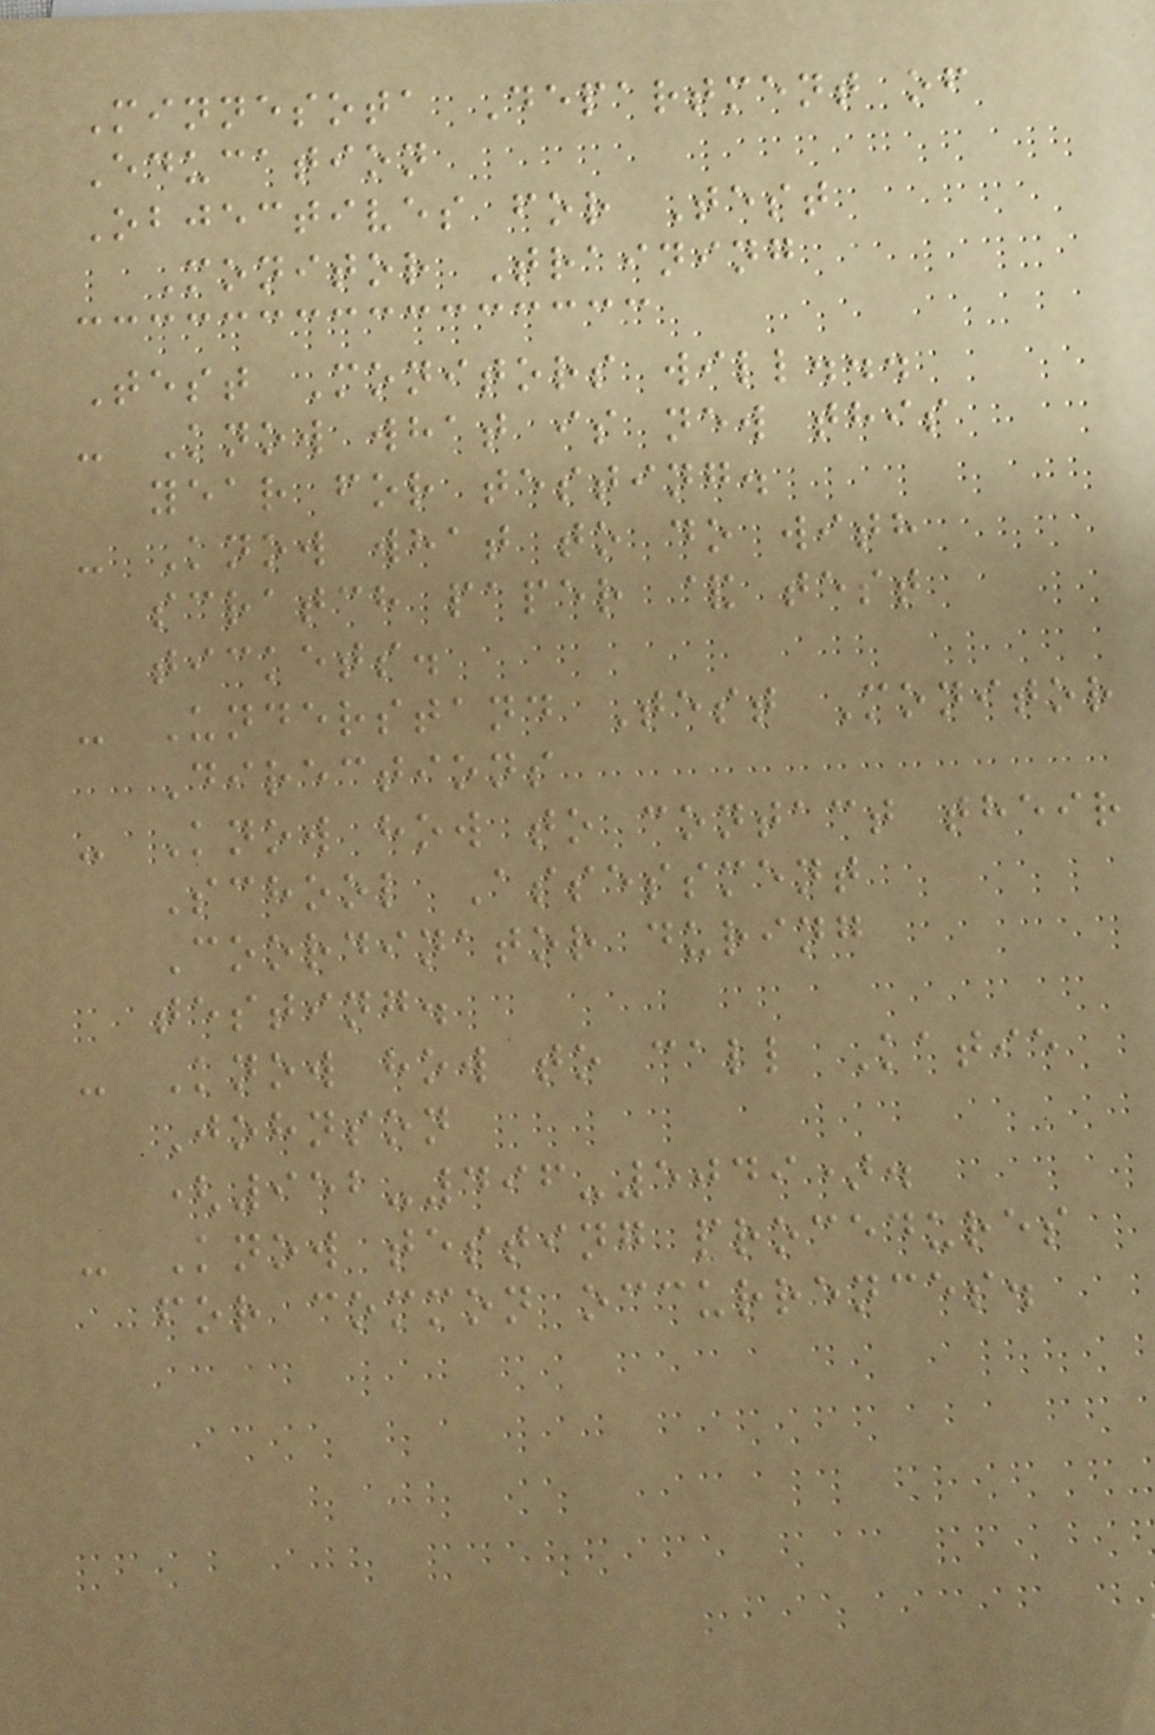Minnesota Department of
Education
Objectives for Test
Monitor Training
Test Monitors will...
- Know what is new this
year for testing.
- Know what to do with
scratch paper & test
tickets.
- Understand Test Monitor
Directions
- Know how to contact their
School Assessment
Coordinator during
testing.
- Know how to call Katie
Johnson
(952-496-5049).
- Know testing procedures
for common occurrences.
